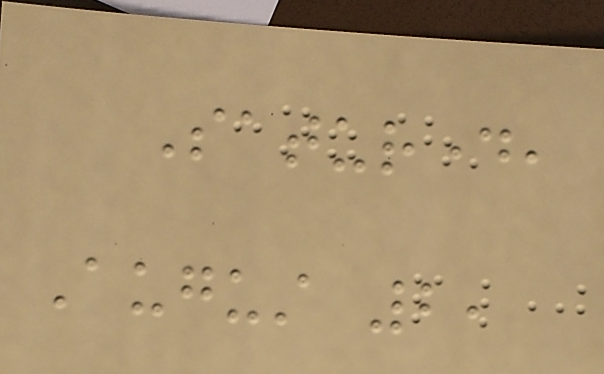Saturday,
August 2,
